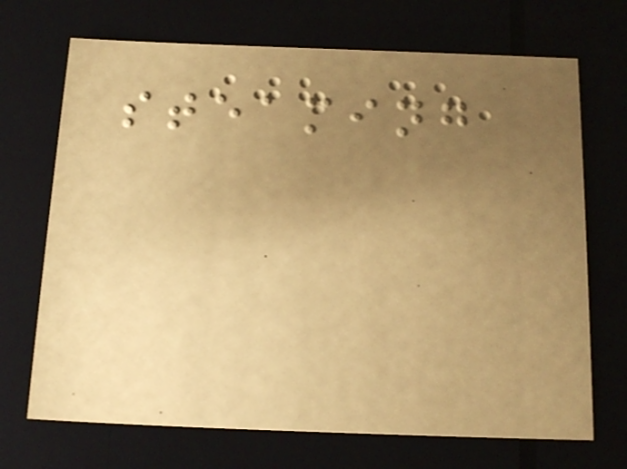steaming
